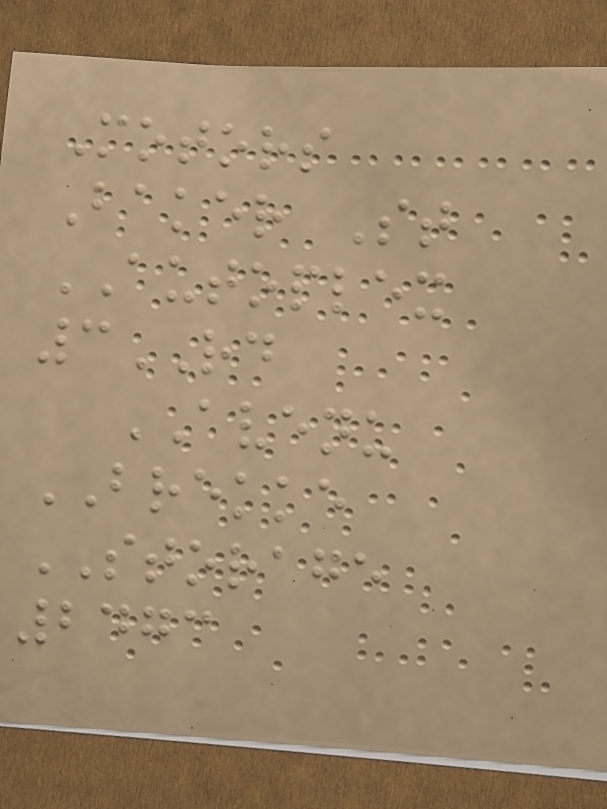Motors
Baker St
AUTOPLEX
3RD
AVENU
BREKKE
STORAGE
2473
